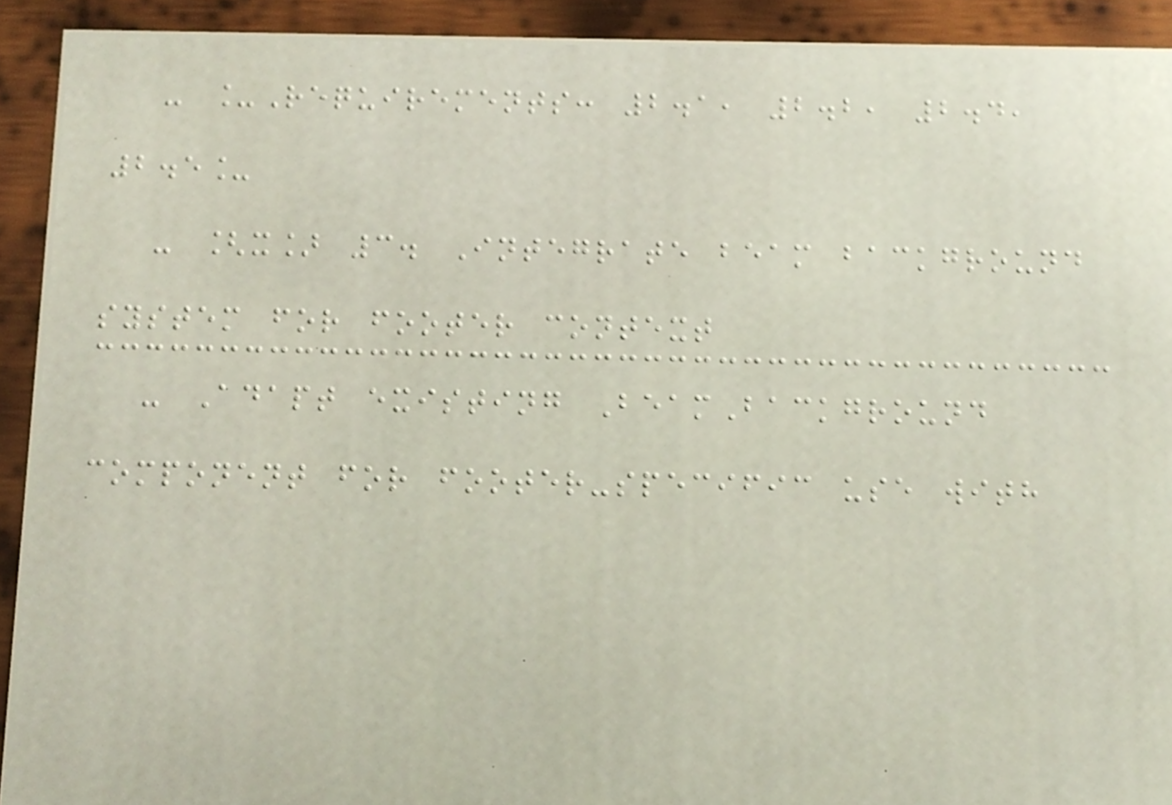- _Requirements: 2.1, 2.2, 2.4,
2.5_
- [x] 3. Integrate beam background
system for footer context
- Adapt existing BeamBackground
component for footer-specific use with
